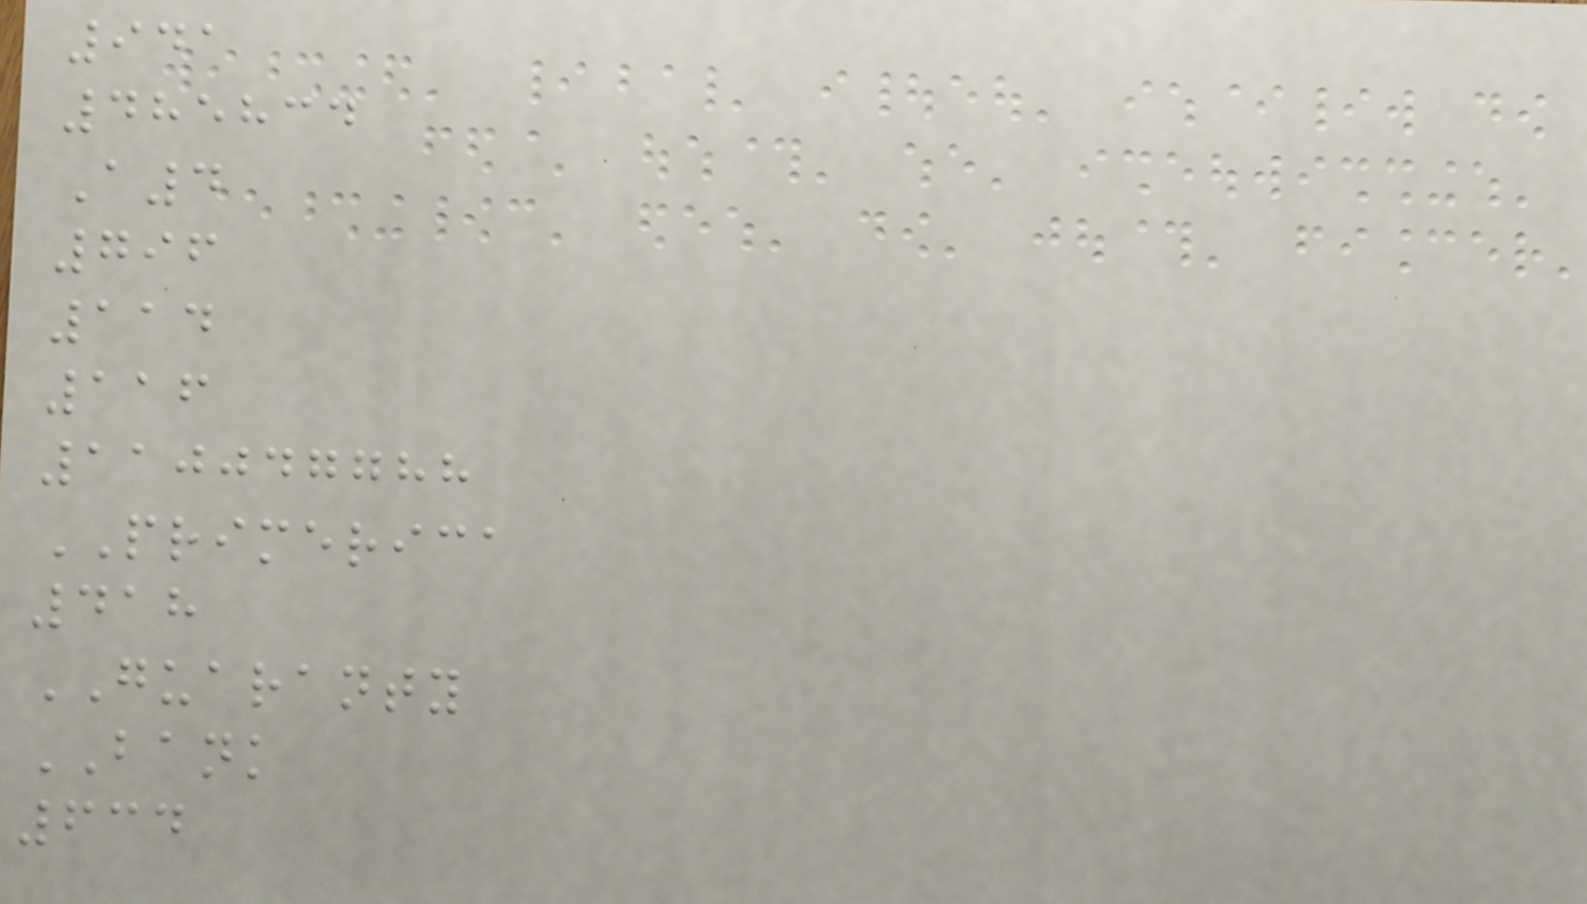941
485834
A4
796
114
116
110047788
PRIMERICA
418
GUARANTY
BANK
634
